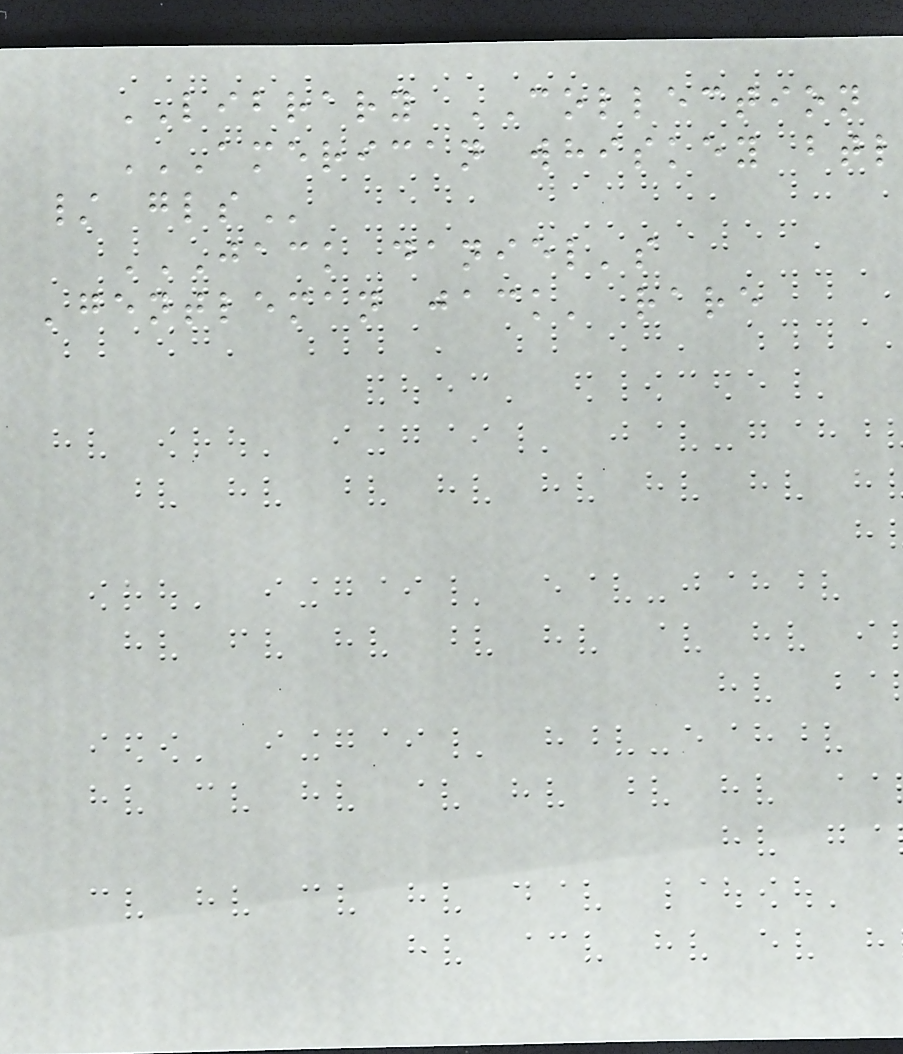LIBRARY COLLECTION
AMERICAN WHISKEY BTL
/ GLS
JACK DANIEL'S
'GENTLEMAN JACK' RARE
